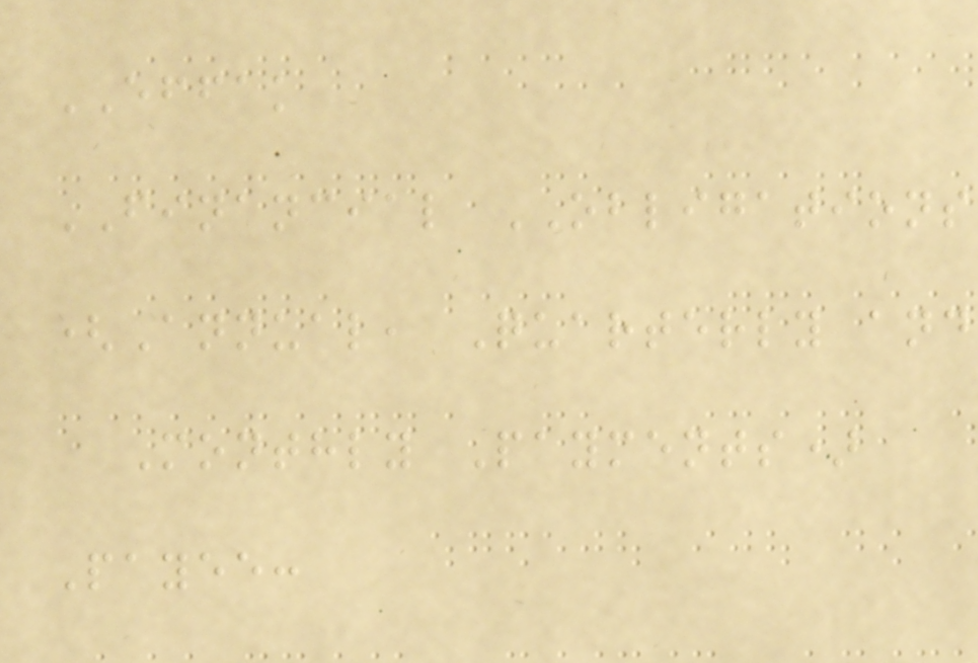EFFAK
FINANCIAL OBLIGATIONS
(Annual, Quarterly and
Monthly Payments)
Payee:
